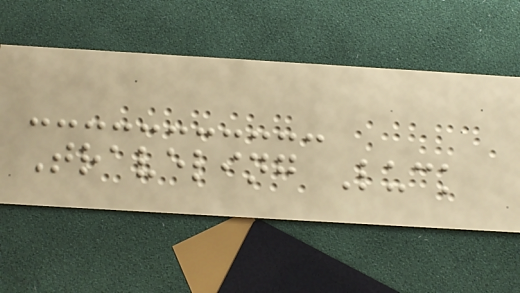Traveling Luck
